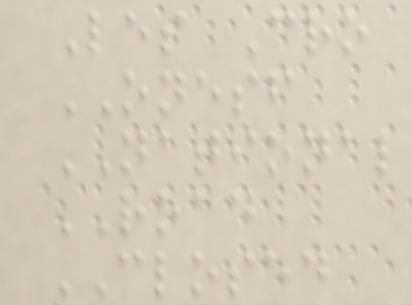Les Cro
ONESF
NATIONAL
ROAD
CLOSED
